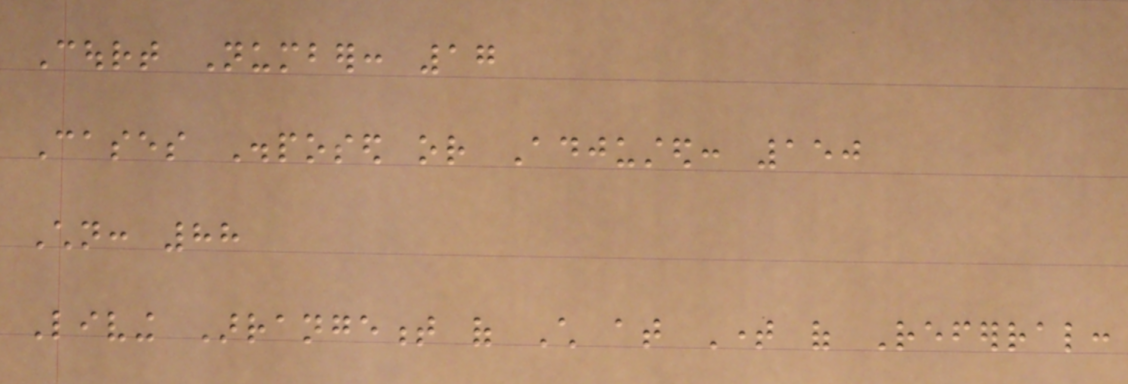Court Number: 17
Cases Disposed or Adjusted: 150
Children: 88
Living Arrangement of Child at Time of Referral:
